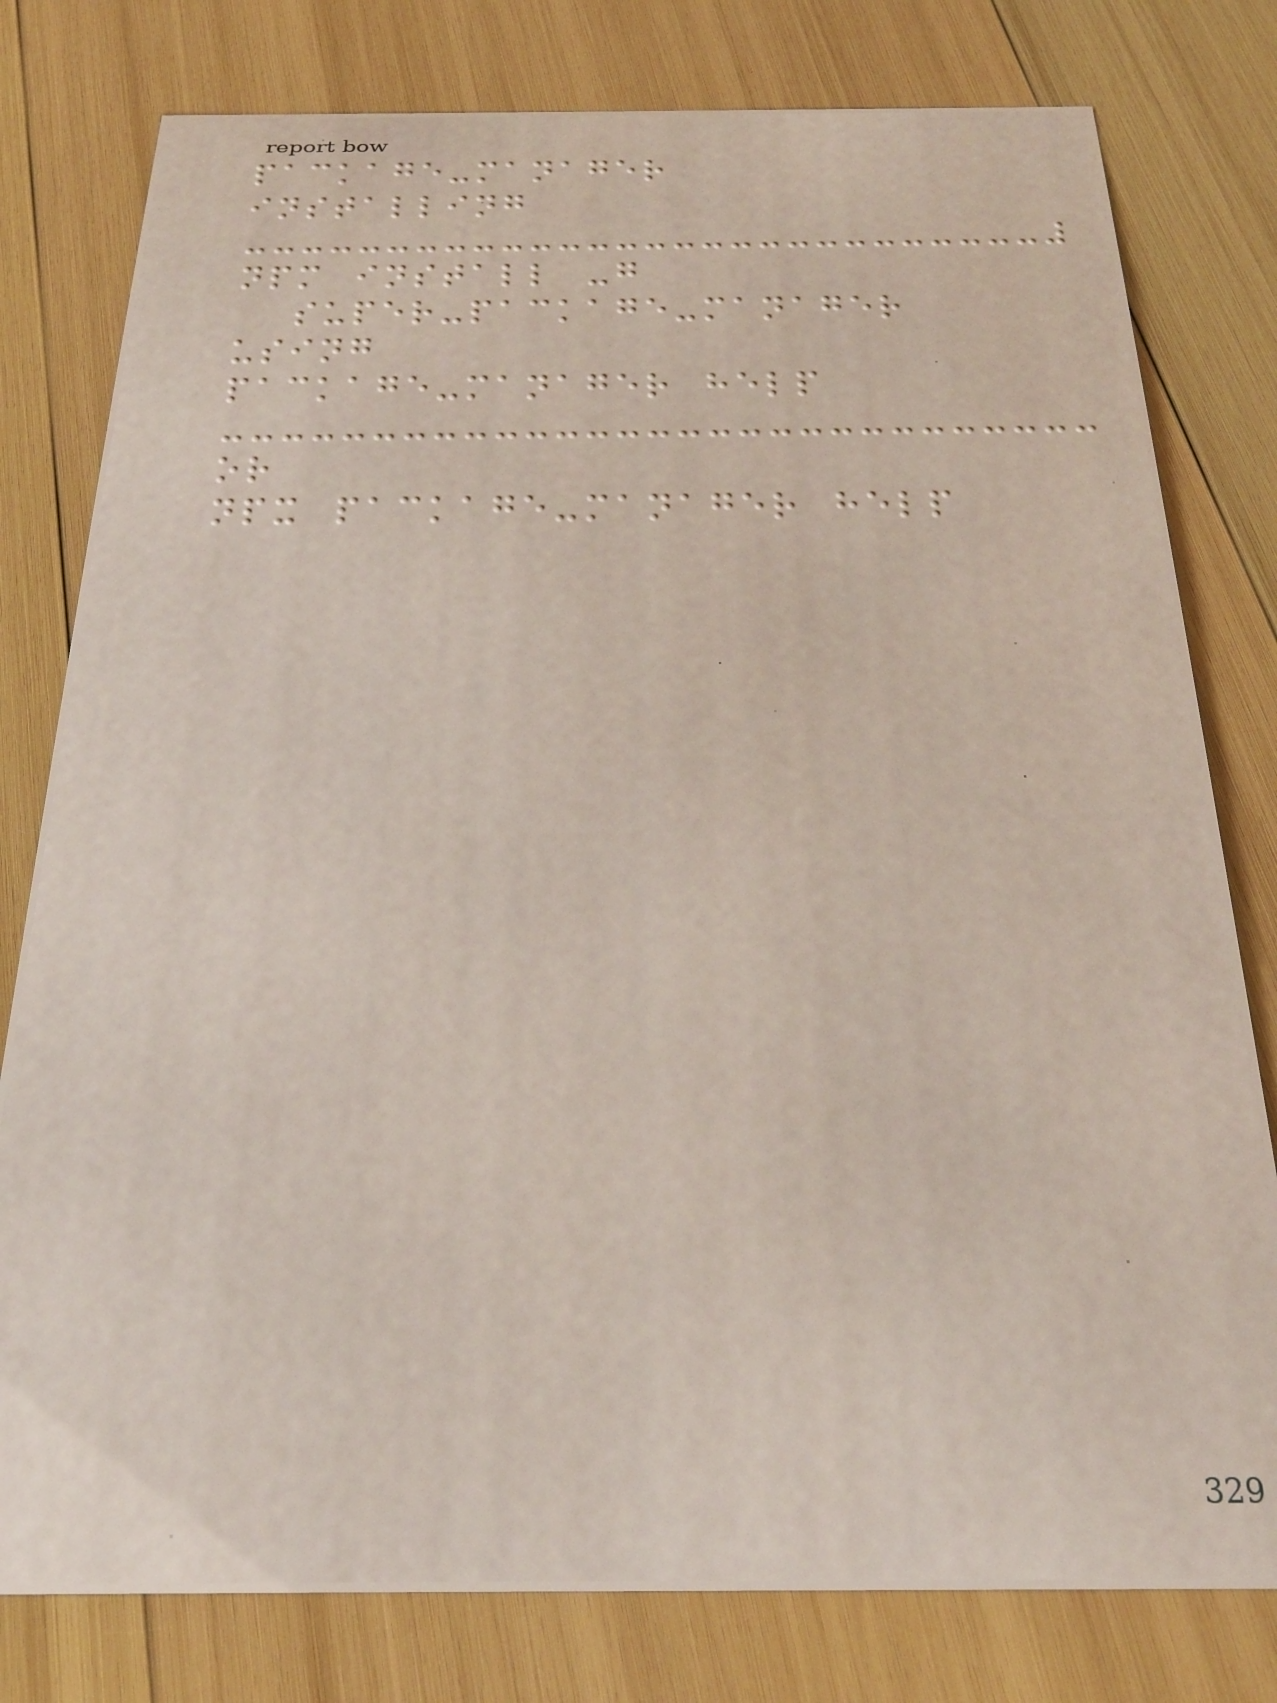package-manager
installing
npm install -g
super-package-manager
using
package-manager help
or
npx package-manager help
